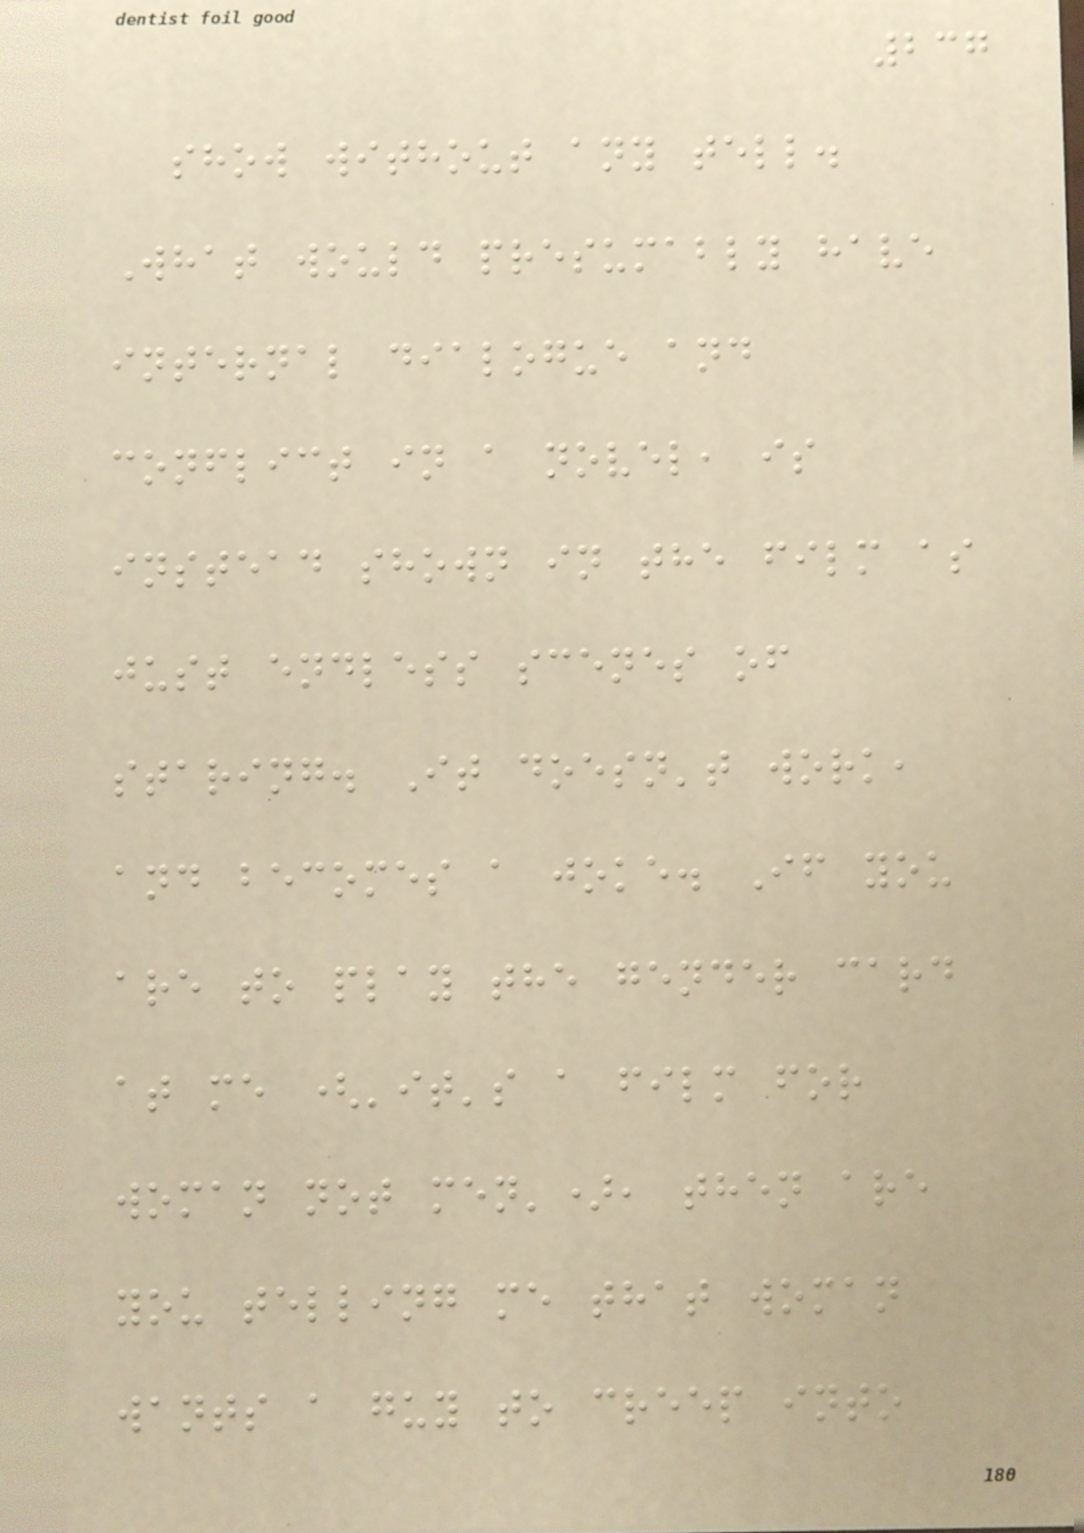237
show without any tell.
What would presumably have
internal dialogue and
conflict in a novel, is
instead shown in the film as
just endless scenes of
staring. It doesn't work,
and becomes a joke. If you
are to play the gender card
at me ('it's a film for
woman not men'), then are
you telling me that woman
wants a guy to creep into
